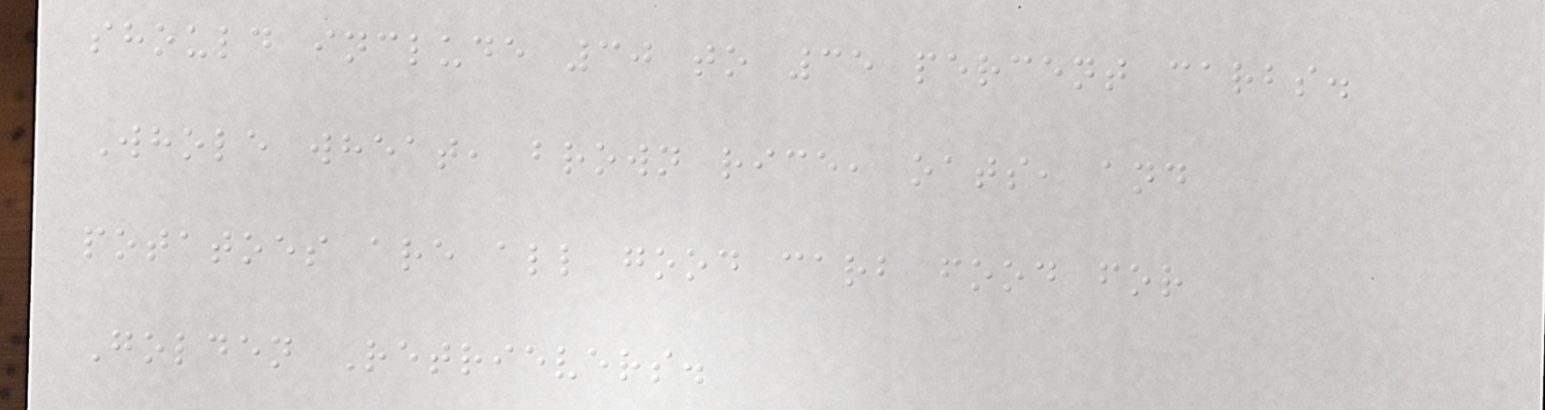should include 30 to 35 percent carbs.
Whole wheat, brown rice, oats, and
potatoes are all good carb food for
Golden Retrievers.
